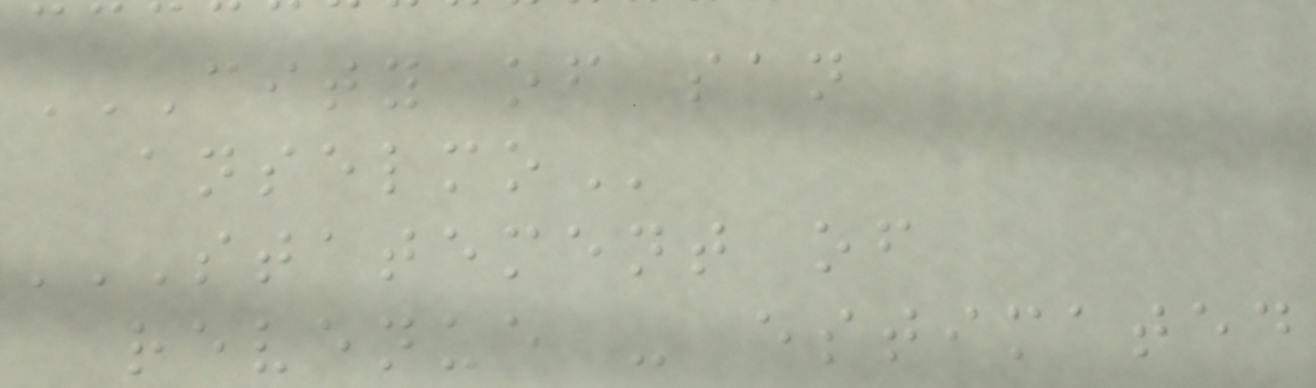CITY OF SAN
ANSELMO
STATEMENT OF
REVENUE - ESTIMATED
